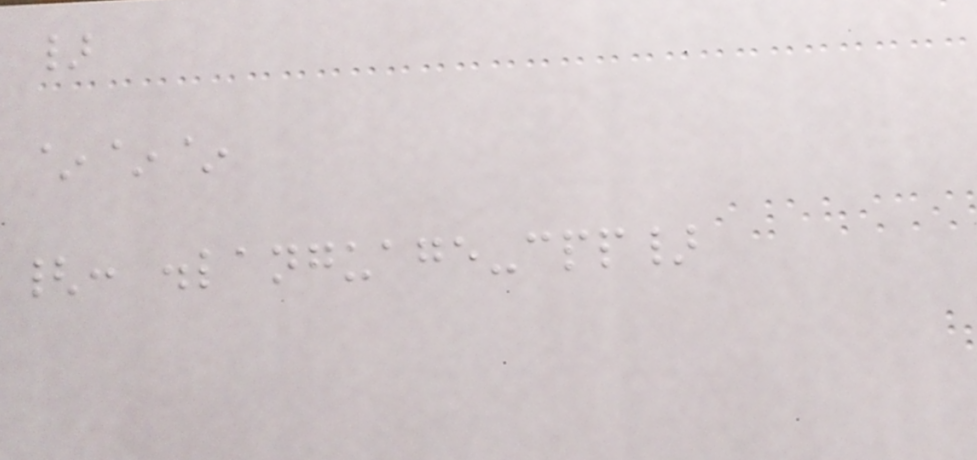}
~~~
{: .language-cpp}
